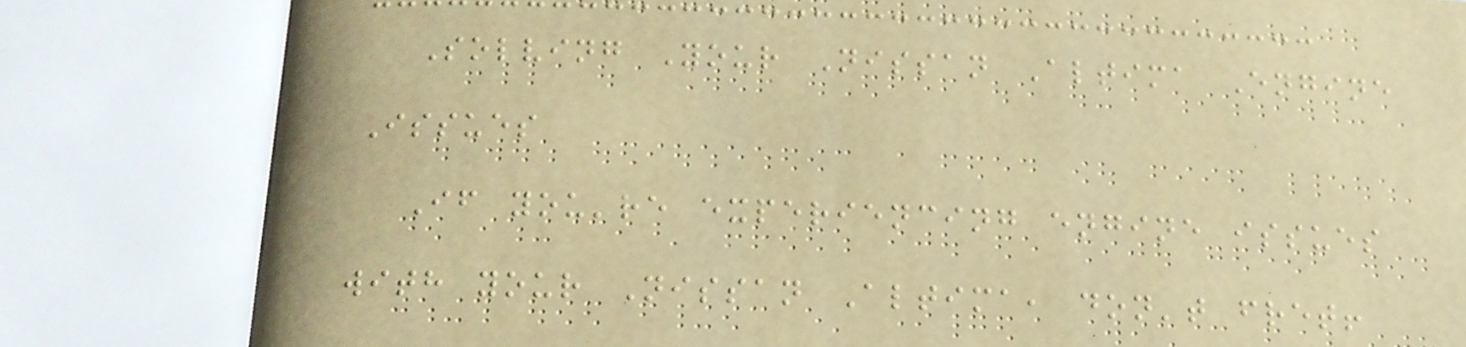Solving Your Nissan Altima Engine
Issues
If you're experiencing engine issues
with your Nissan Altima, don't fret!
